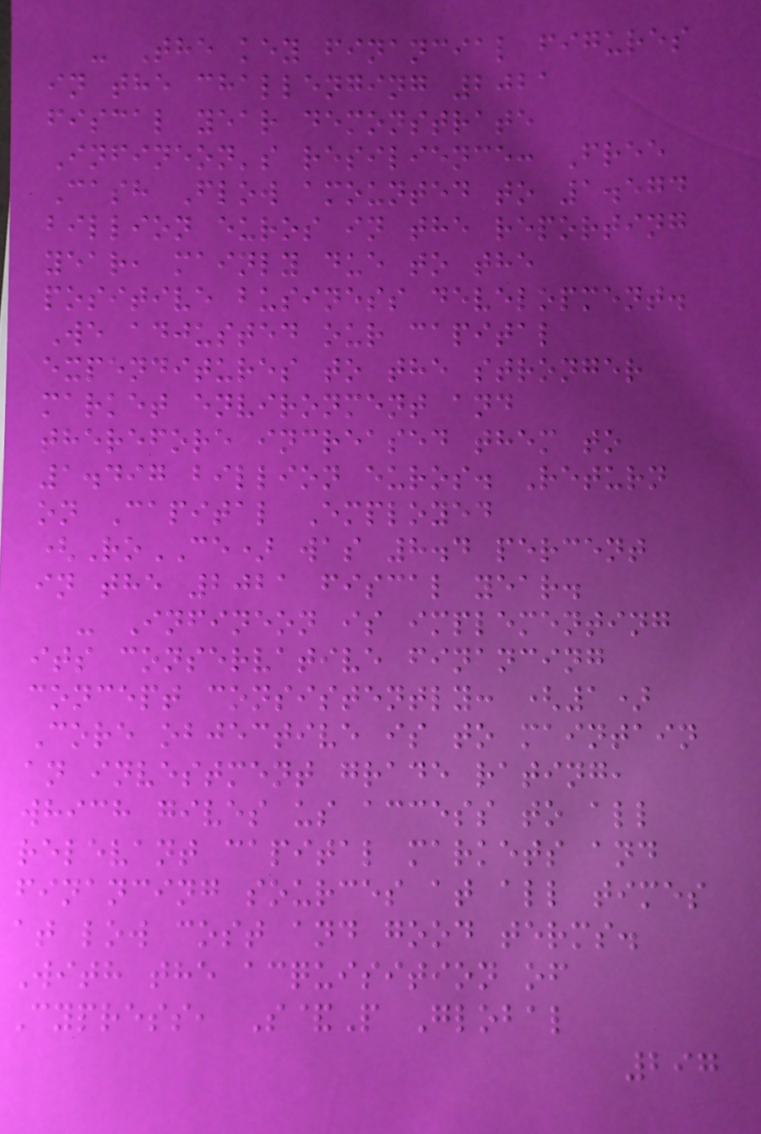- The key financial figures
in the challenging 2021
fiscal year demonstrate
Infineon's resilience: Free
Cash Flow amounted to 1.574
billion euros in the reporting
year, mainly due to the
positive business development.
We adjusted our capital
expenditures to the stronger
market environment and
therefore increased them to
1.497 billion euros. Return
on Capital Employed
(RoCE) was 8.4 percent
in the 2021 fiscal year.
- Infineon is implementing
its conservative financing
concept consistently: (1)
Core objective is to maintain
an investment grade rating,
which gives us access to all
relevant capital markets and
financing sources at all times
at low cost and good terms.
With the acquisition of
Cypress, S&P Global
297
